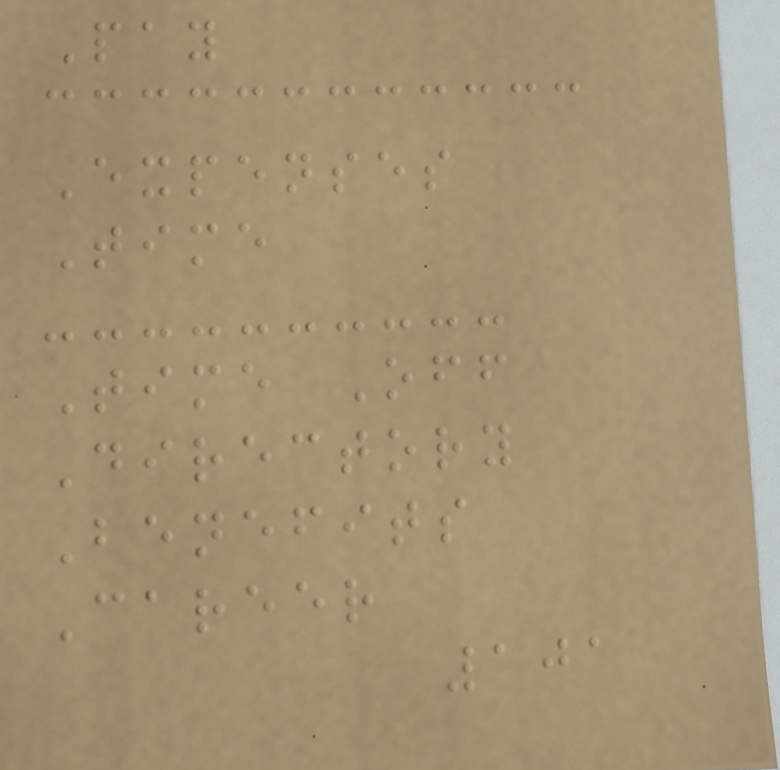Pay
Expenses
Time
Time Off
Directory
Benefits
Career
101
